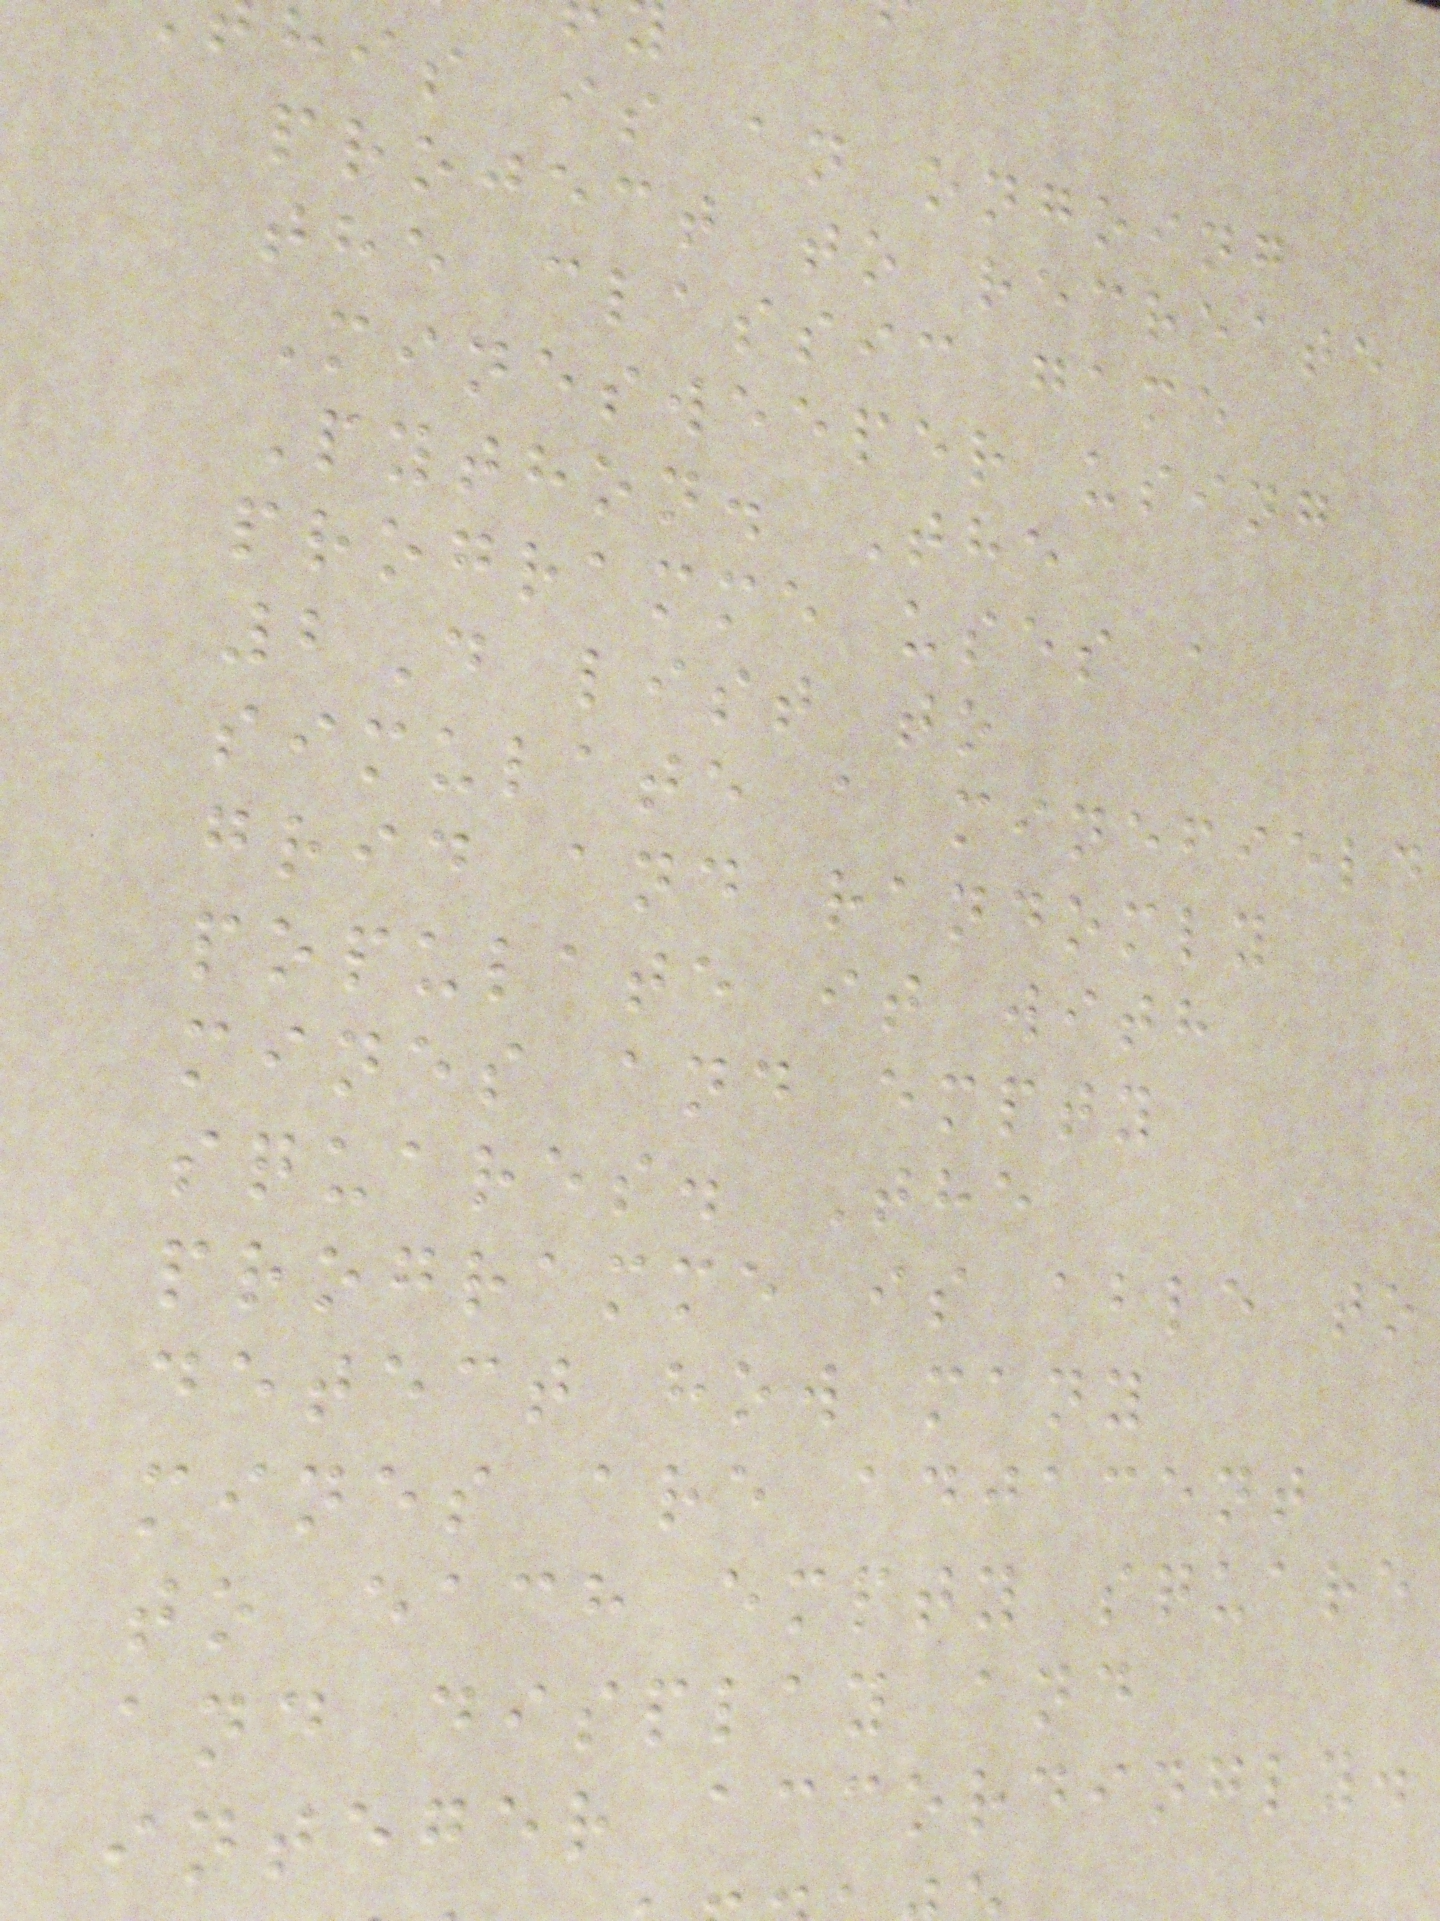his is an ongoing
project to recreate
the classic game
Minesweeper using
Python. The
programme uses a
2D list to
simulate a minefield
grid and randomly
populate it with
mines and empty
squares. The
programme is able to
detect how many
mines are adjacent
to each empty square
and display and
integer accordingly.
